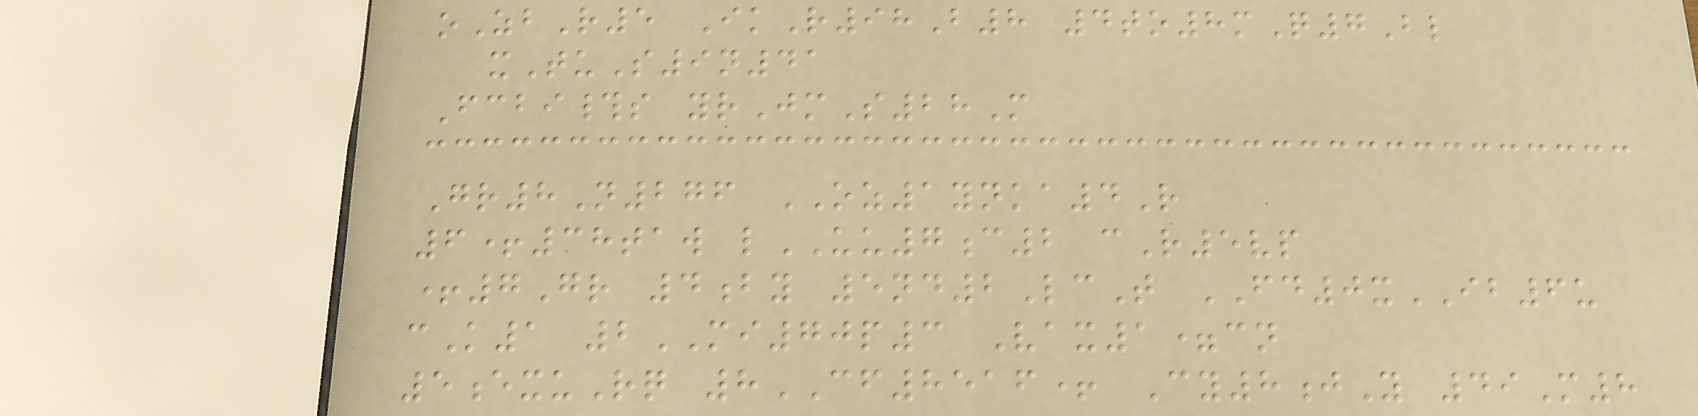oZbR5 IkR98B8 4to8mQ7Bl
xTuS9n41
Fcbi#s yrJmS28M
Gr8N276 OZ1ynka4R
6+38taw lUU7c2 cR5vp
+7Gr 4by 5nd2LcT FD0xIB6u
cK1 2MI70p3 Vax1=cn
5exuRq 8CF8516+ Cy8jY 49M8
